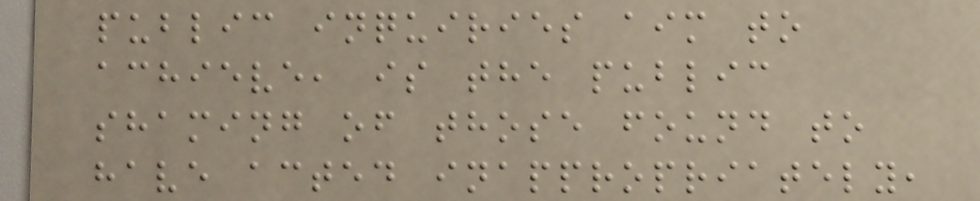public inquiries aim to
achieve, is the public
shaming of those found to
have acted inappropriately,
